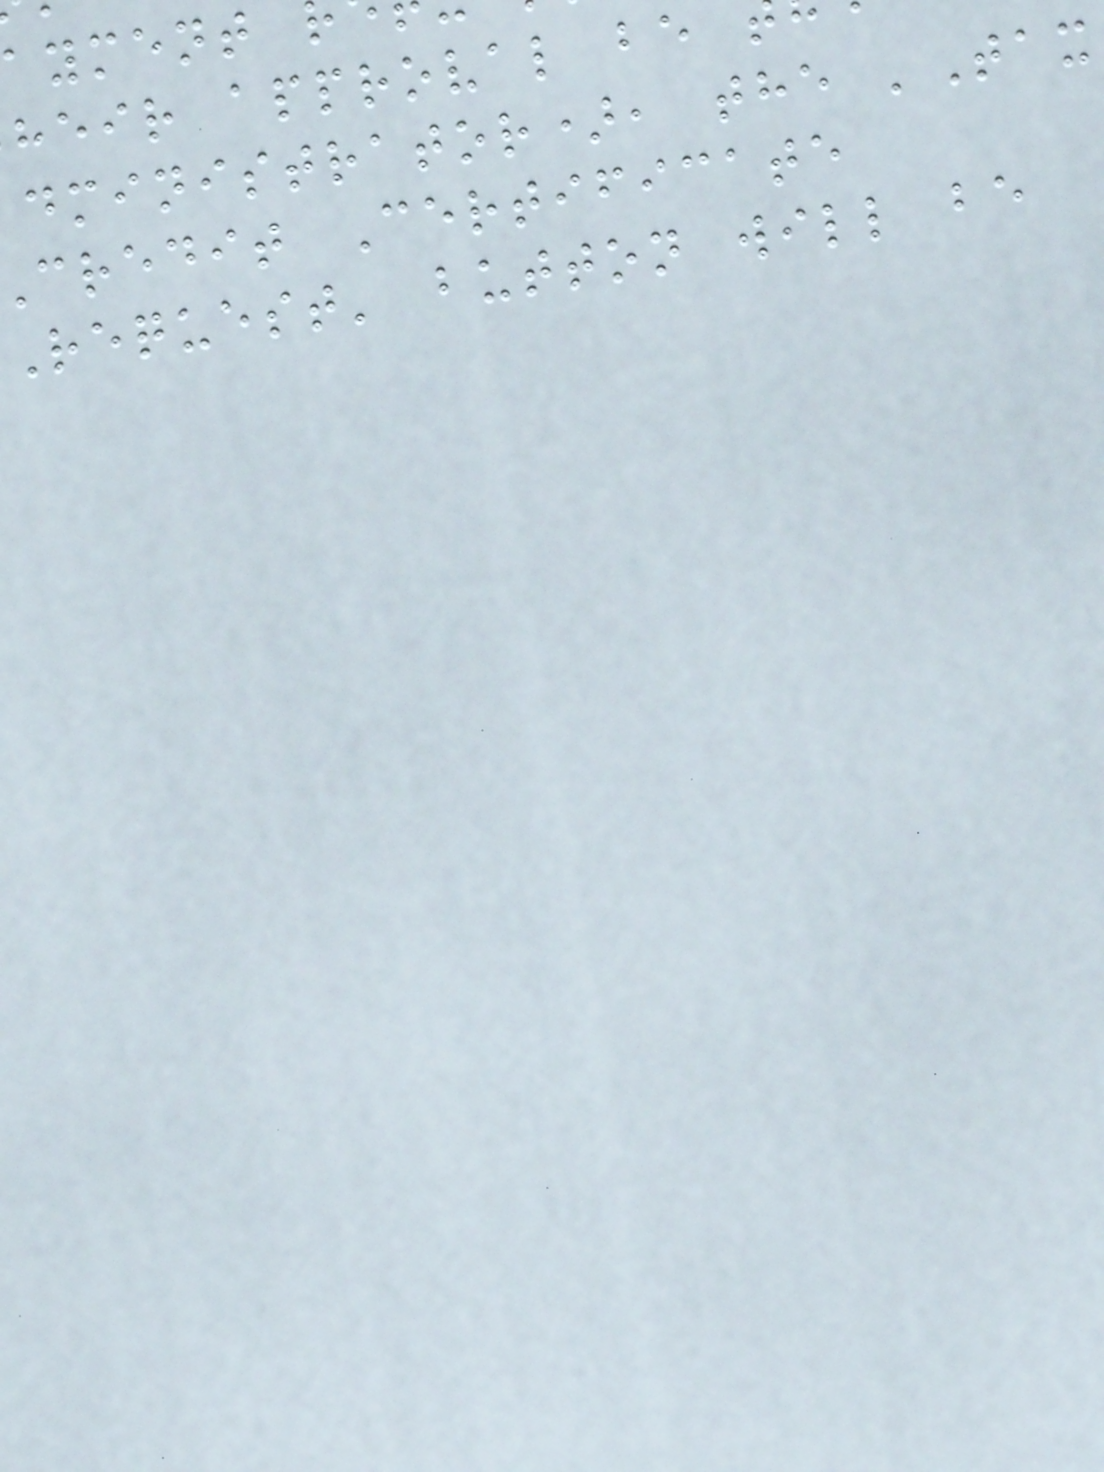ayment
heir approval be
dministrator), the 'Tax
credit Certificate
Request' button will be
